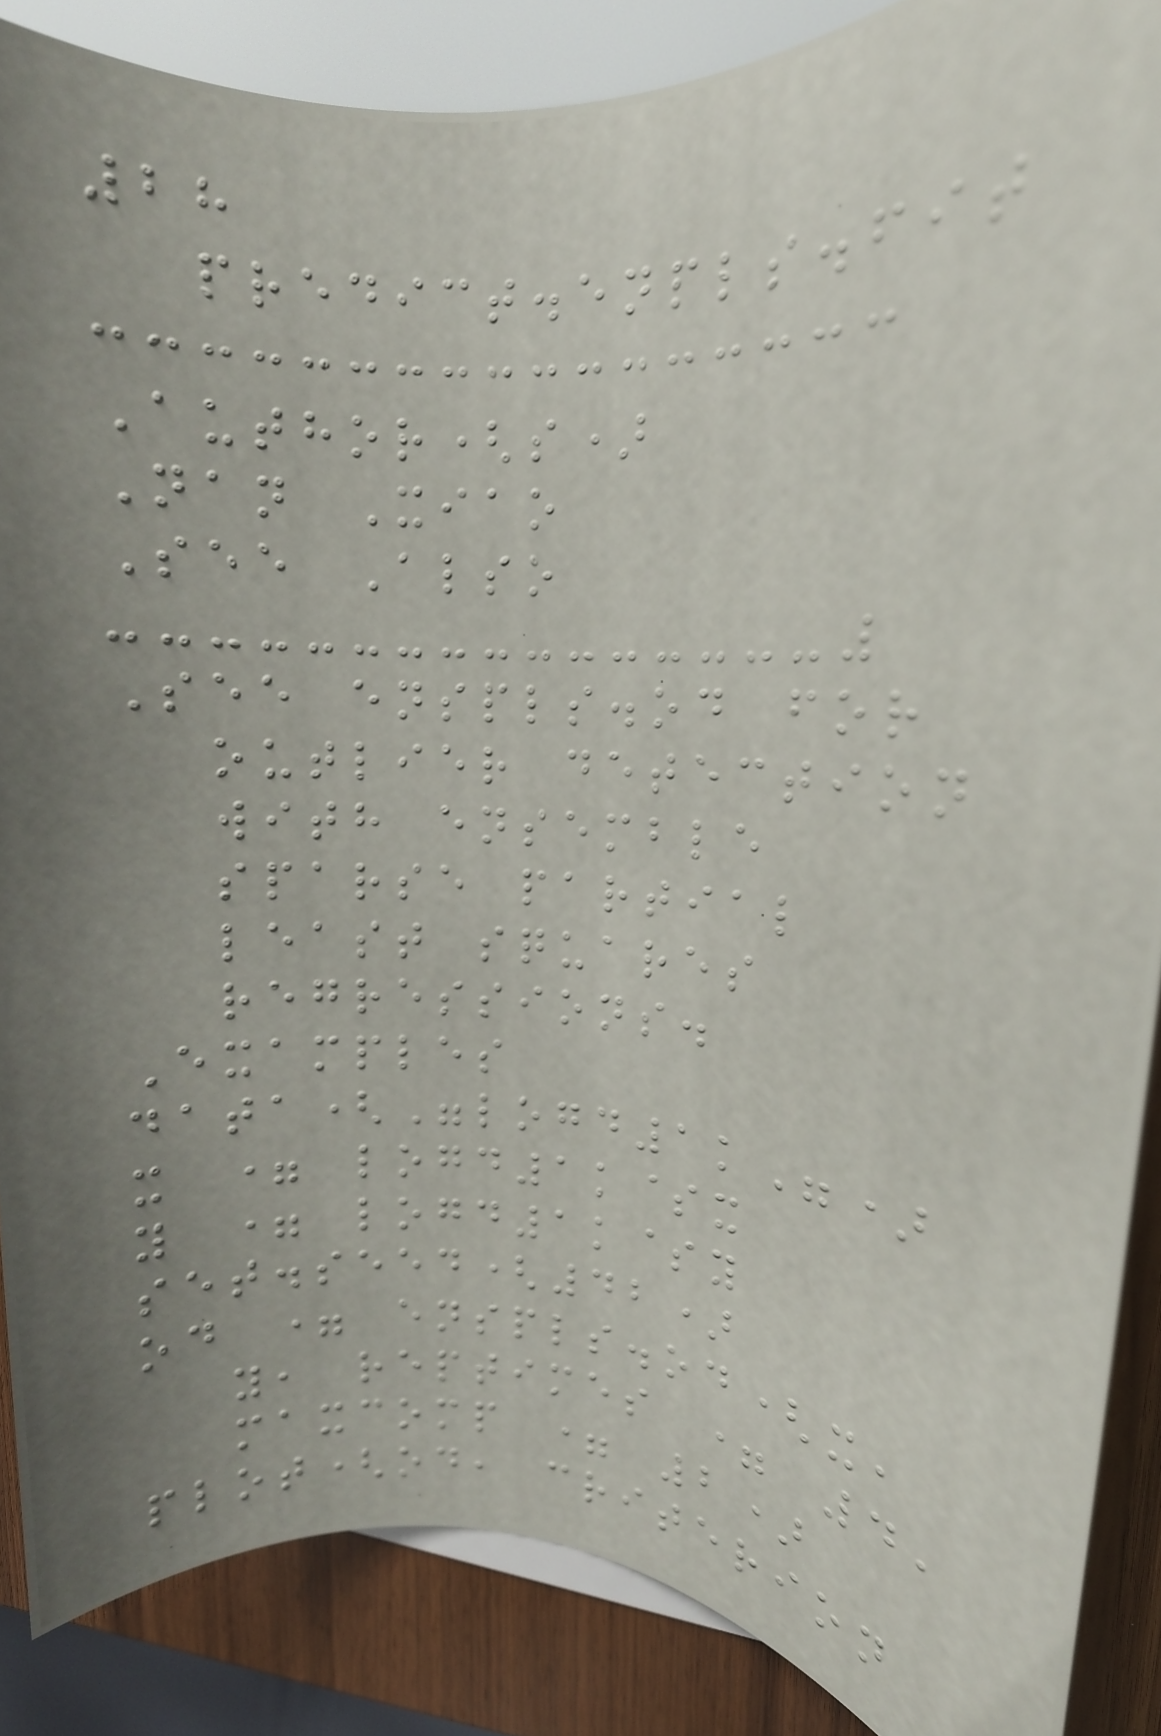28
predict.enpls.fit
Author(s)
Nan Xiao
See Also
See enspls.od for
outlier detection
with ensemble
sparse partial
least squares
regressions.
Examples
data("logd1k")
x = logd1k$x
y = logd1k$y
set.seed(42)
od = enspls.od(x,
y, reptimes = 4,
maxcomp = 2)
plot(od, criterion
